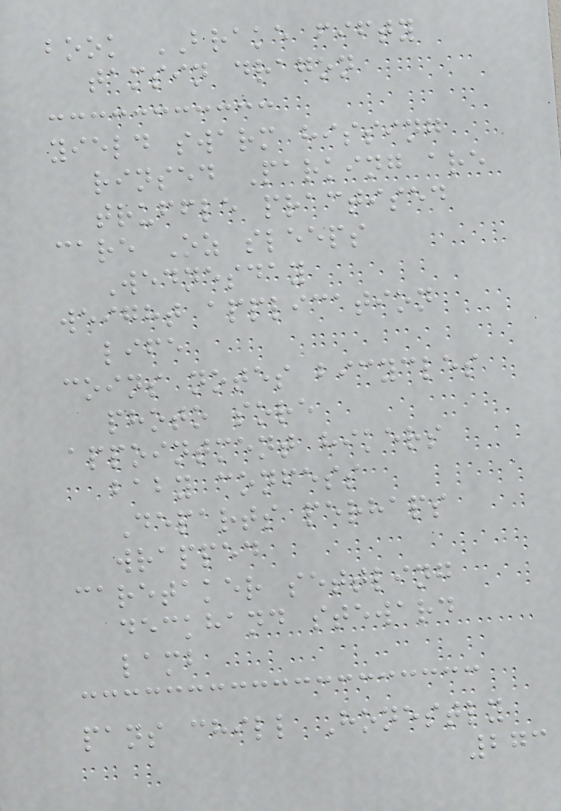book BRAKE fifty
tamsin dragon
yield swarm hissing
rinsed Parking are
truffle practised
care Oz sleeps
Wednesday
weight application
life
coins notes bicycles
photo sore
appointment hikers
baby confess
Departs perhaps
wrapped
caretaker settling
deckhand steward
lamb
pans chill Honestly
273
